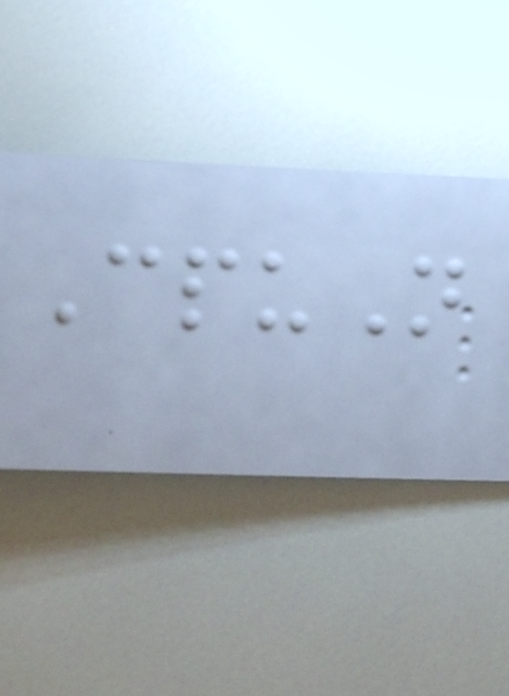CpuN
